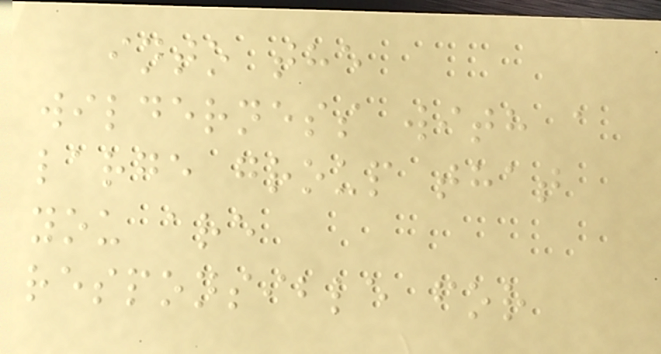into the
wilderness with a
large group that
you are
responsible for
